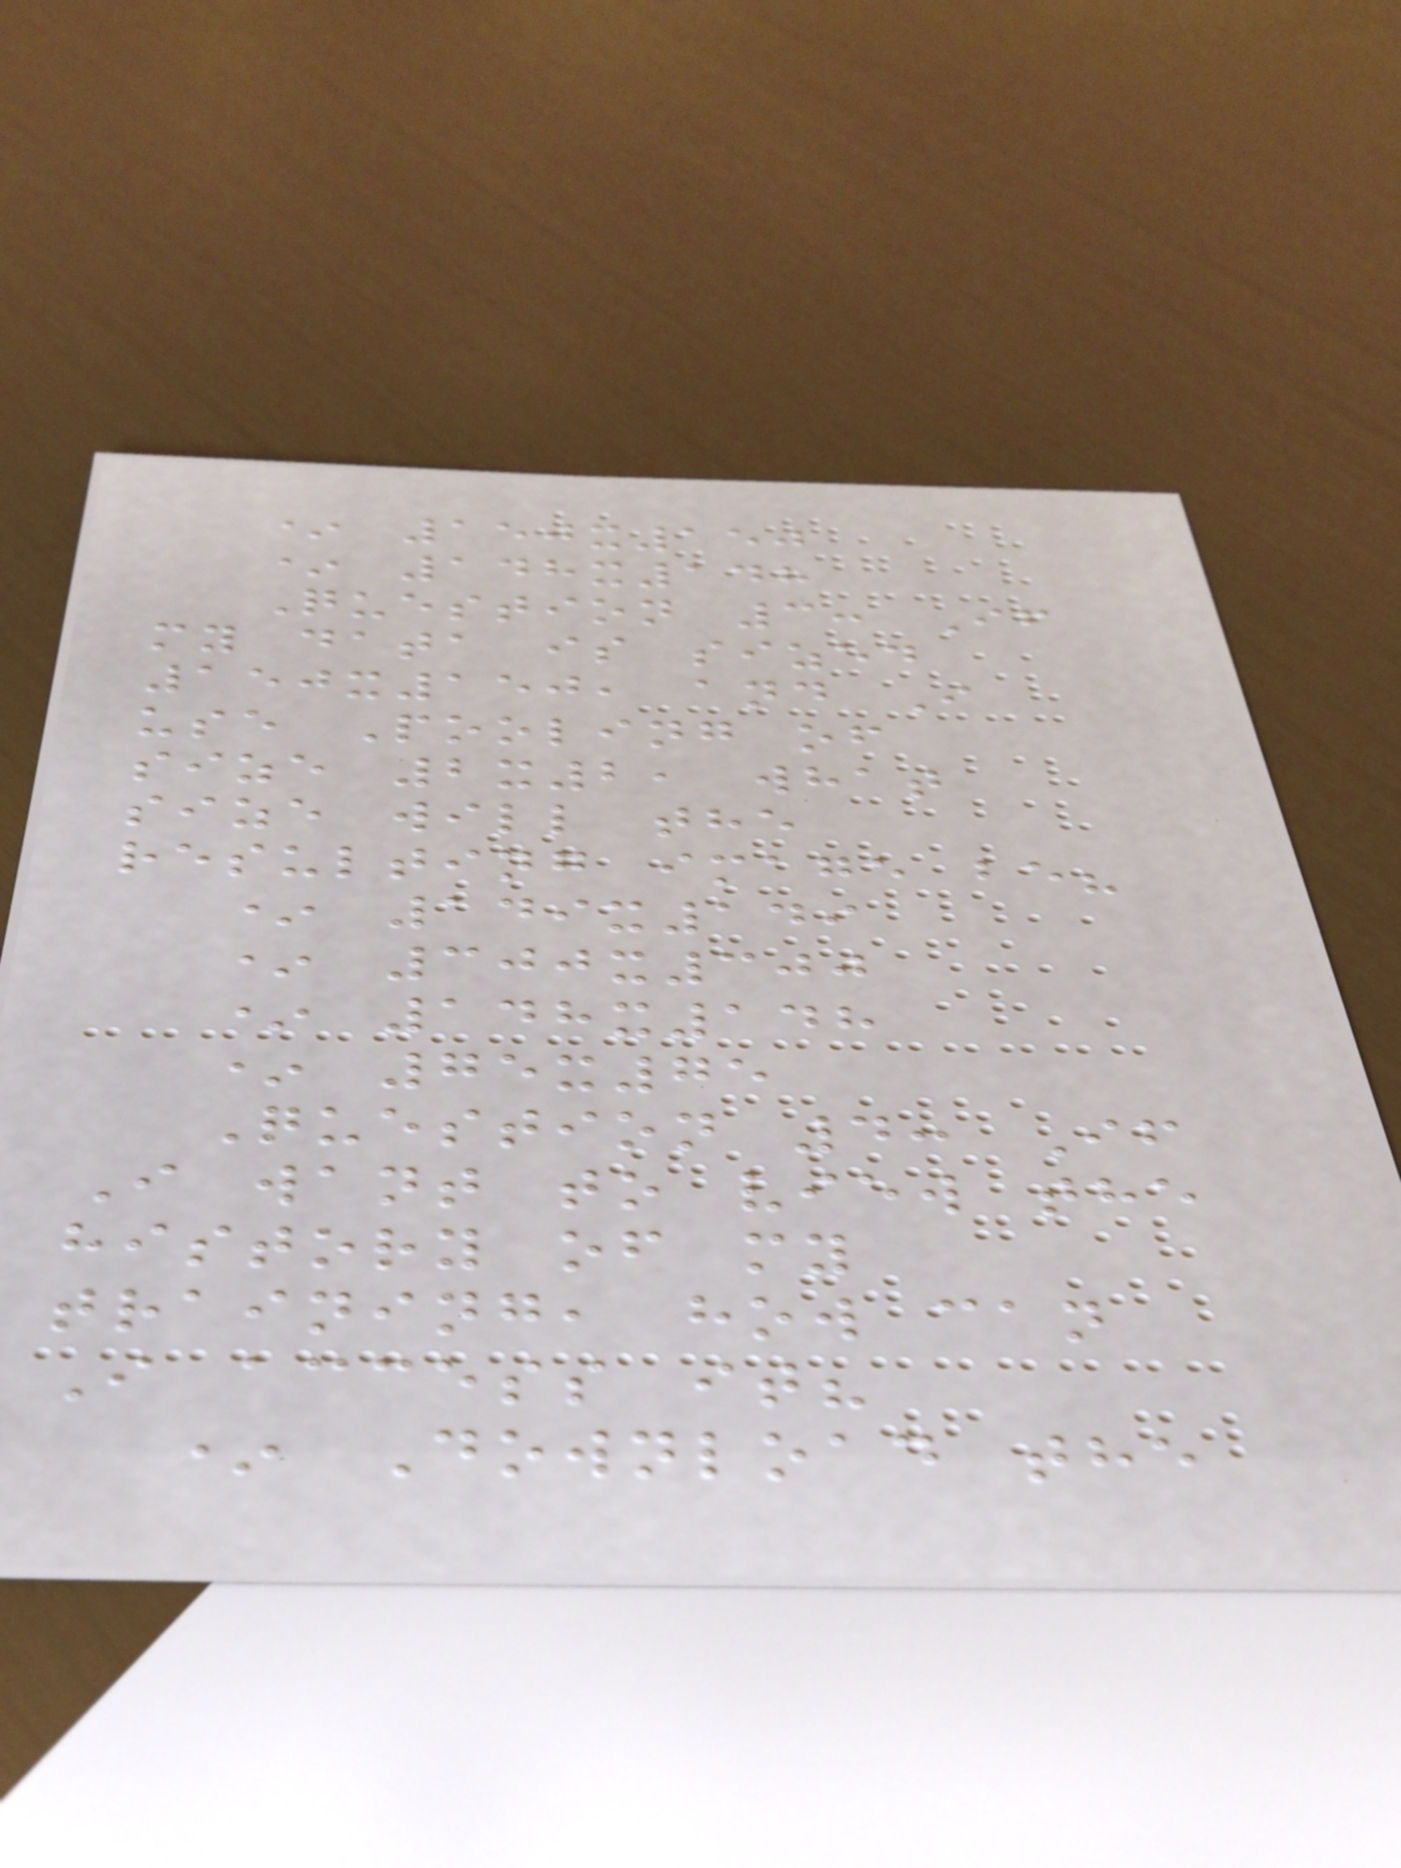* 150x150
* 148x148
Question 3: If
my data is sized
150x150, and I
use Pooling of
size 2x2, what
size will the
resulting image be?
* 149x149
* 300x300
* 148x148
* 75x75
Question 4: If
I want to view the
history of my
training, how can
I access it?
* Download the
